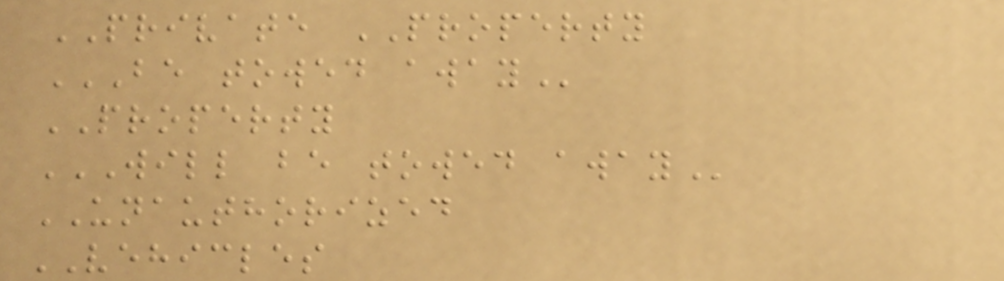PRIVATE PROPERTY
BE TOWED AWAY
PROPERTY
WILL BE TOWED AWAY
UNAUTHORIZED
VEHICLES
